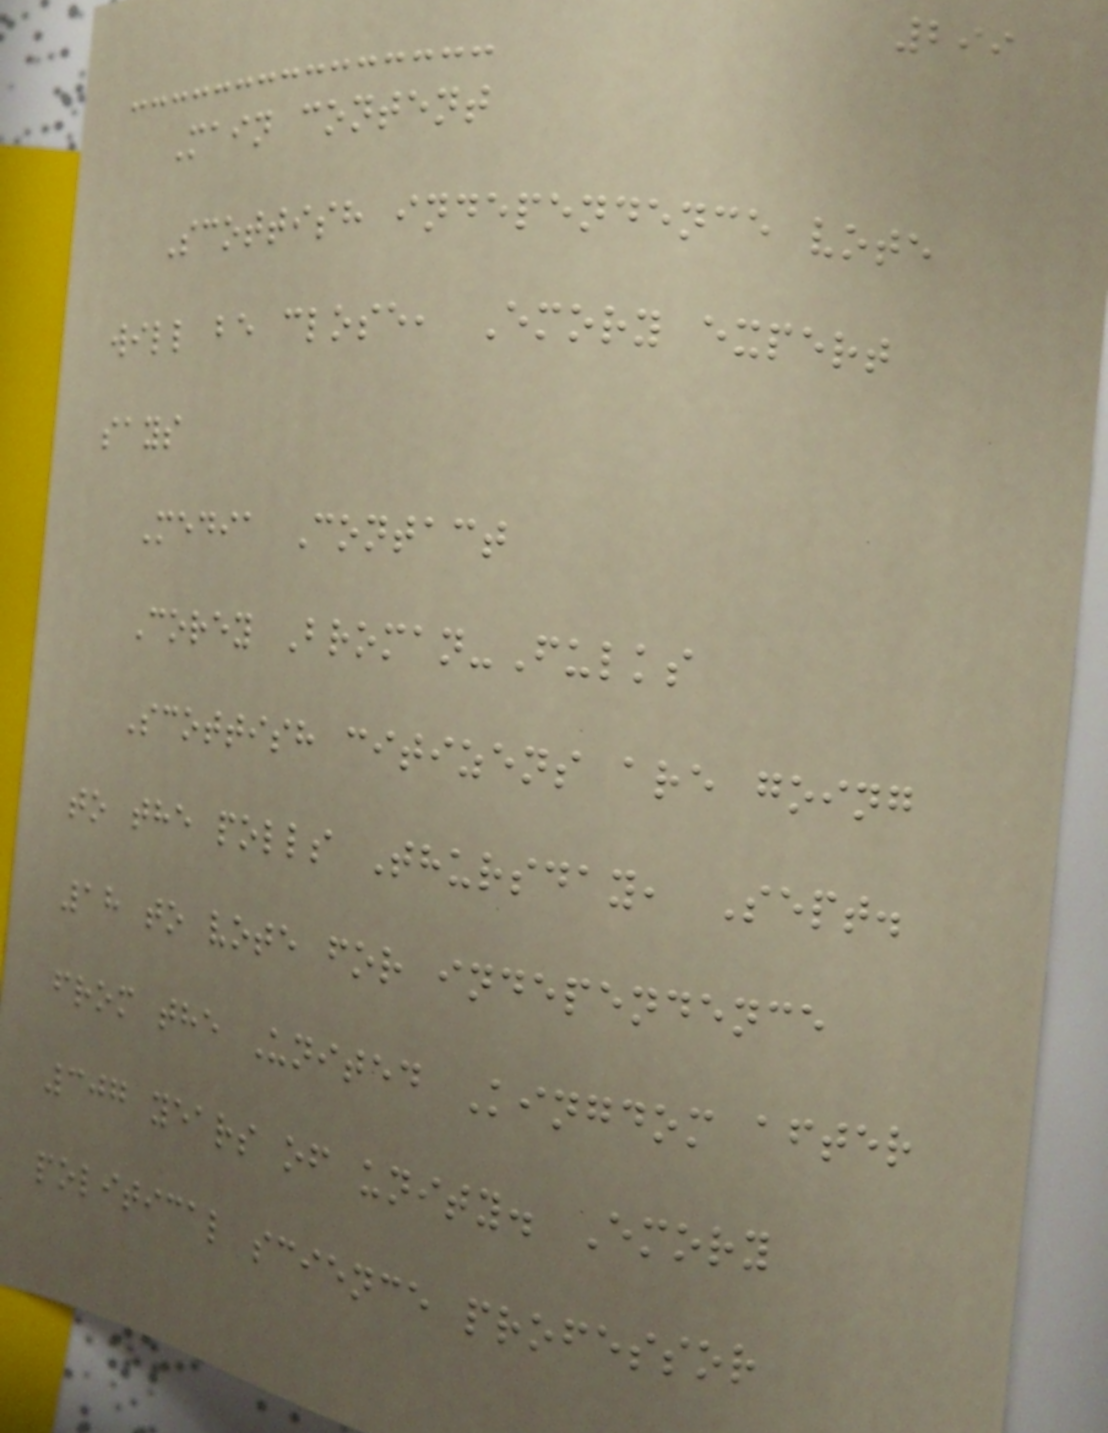299
Main content
Scottish independence vote
will be close, Emory expert
says
Media Contact
Corey Broman-Fulks
Scottish citizens are going
to the polls Thursday, Sept.
18 to vote for independence
from the United Kingdom after
307 years of unity. Emory
political science professor
